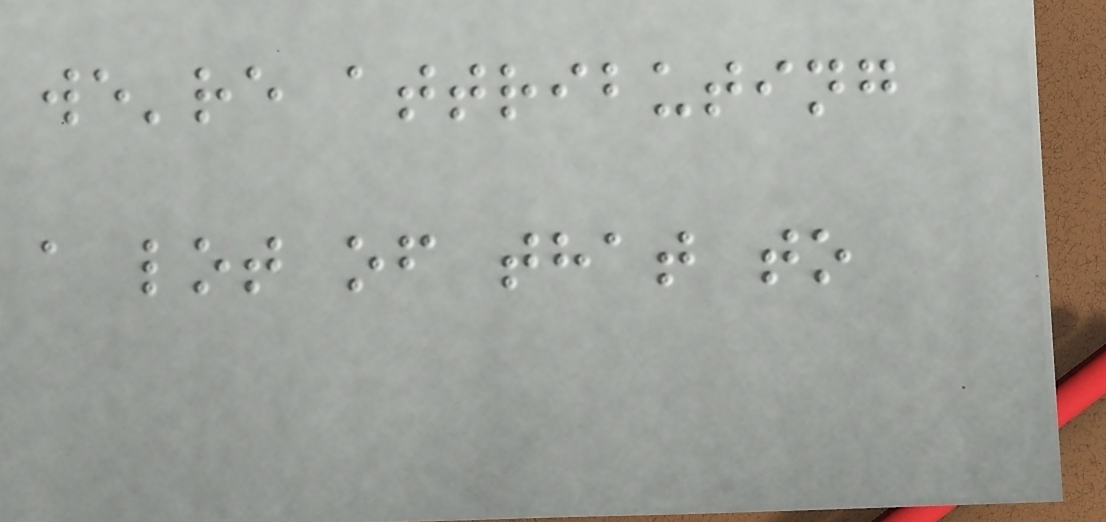we're attributing
a lot of that to
